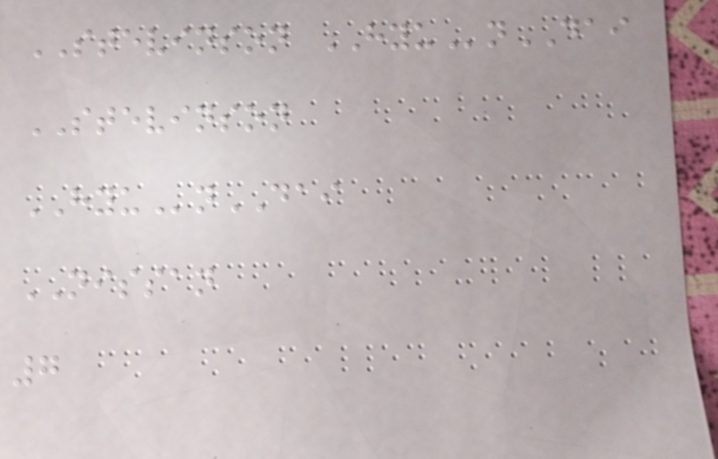STEVINSON HYUnDAI
STEVINSON
HYUnDAI
NISSAN
7
